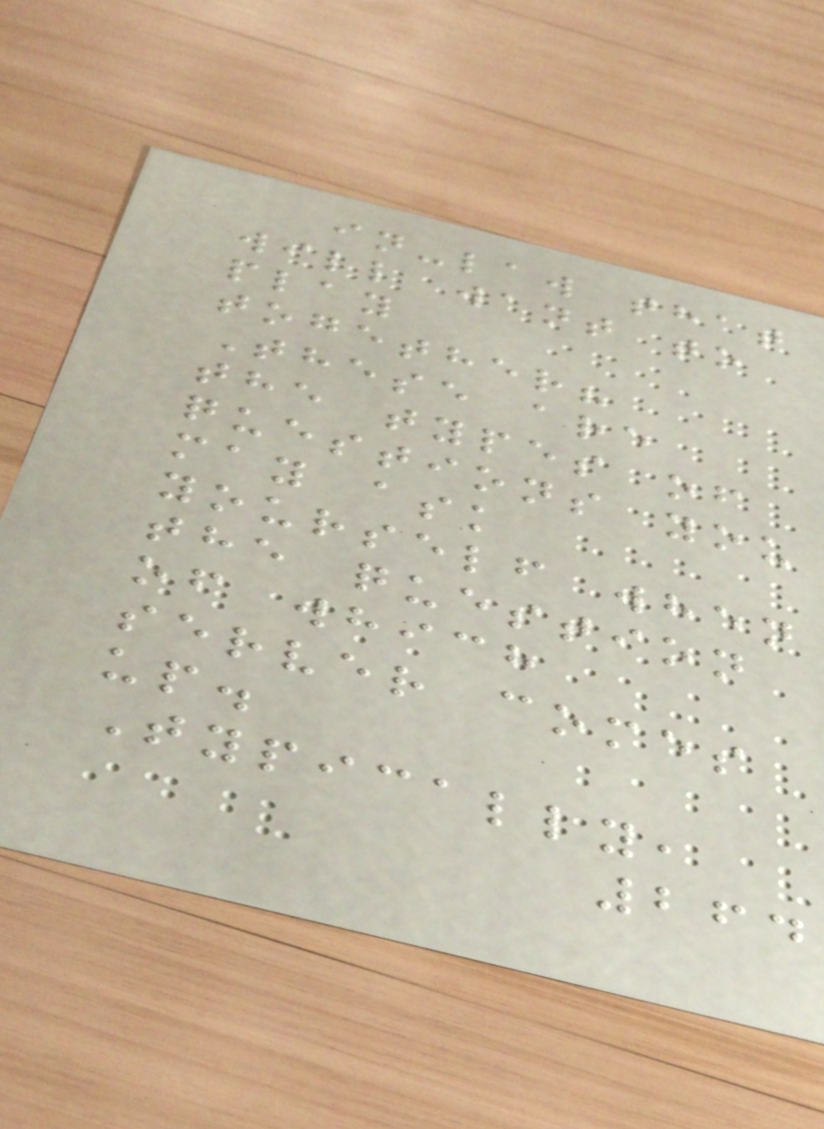in-law that
will want to
play
together?
These are
the types of
questions you
may ask
yourself when
the question
of which
server comes
up.
Typically,
264
